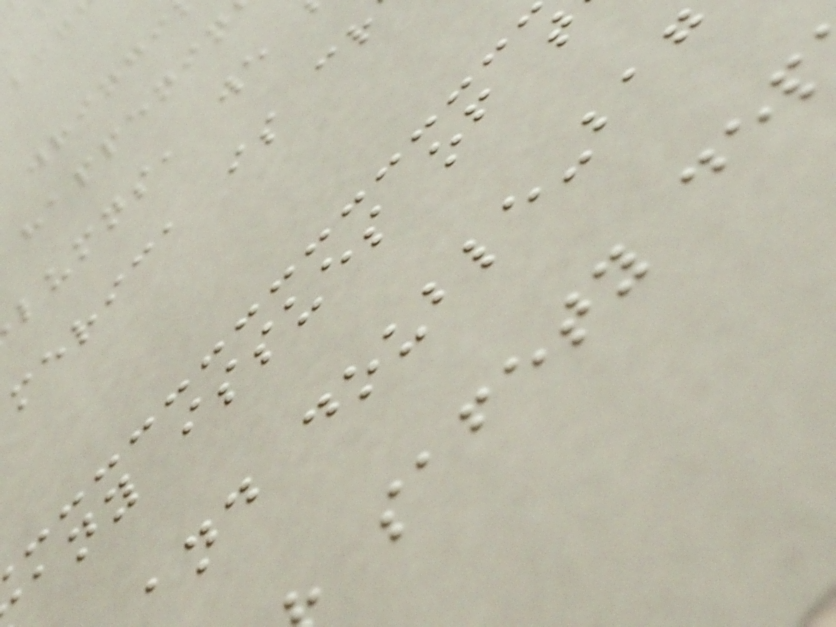happenin
lumns, we
merica is cr
any issues of t
and double-bag
safety dep
